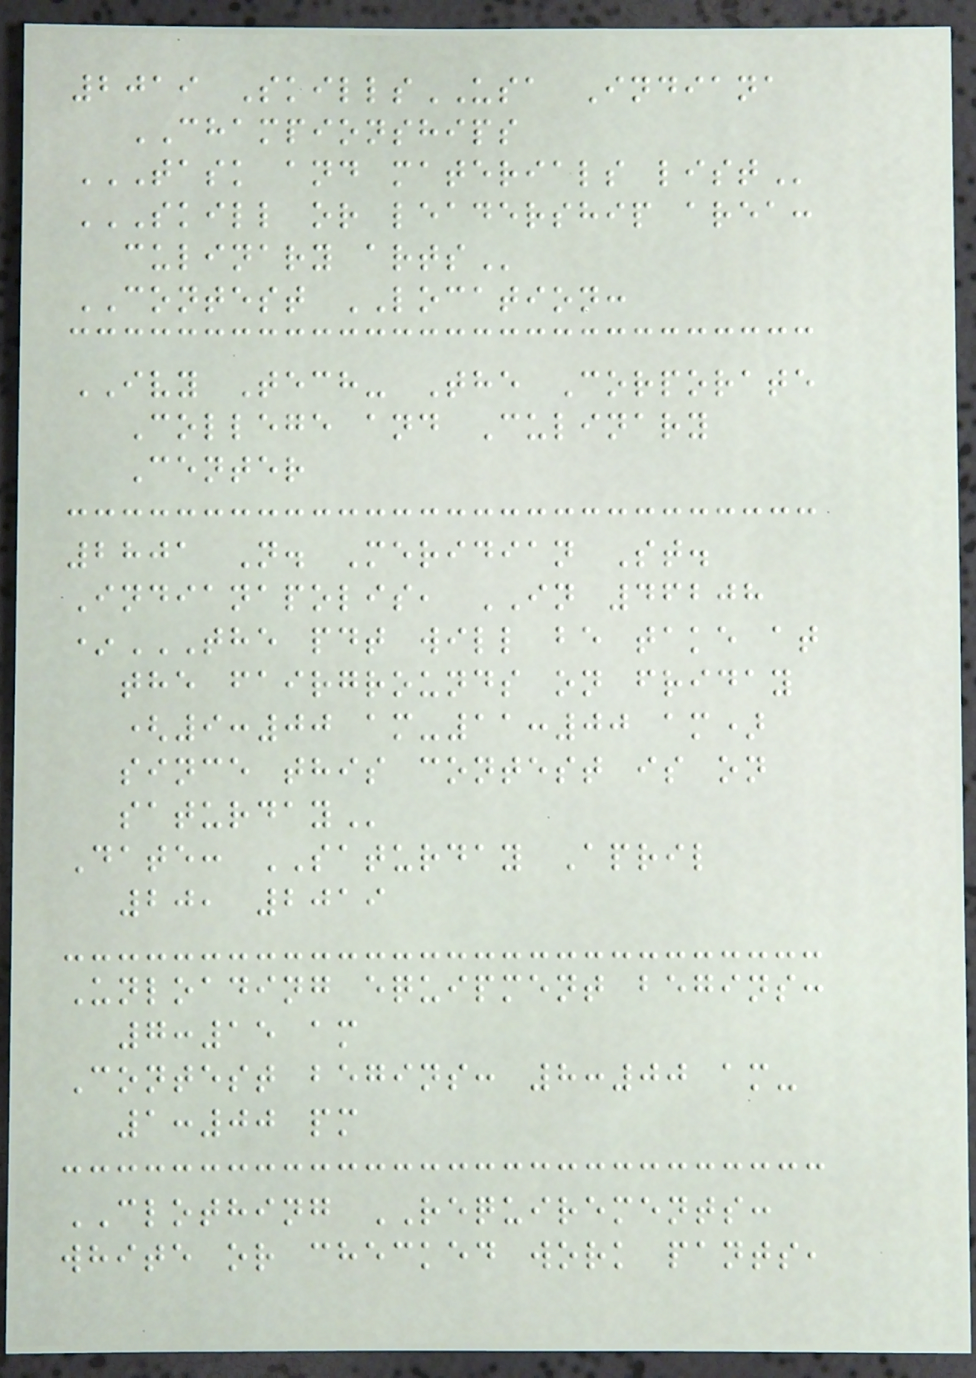2019 SkillsUSA Indiana
CHAMPIONSHIPS
TASK AND MATERIALS LIST
SKILL OR LEADERSHIP AREA:
CULINARY ARTS
CONTEST LOCATION:
IVY Tech- The Corporate
College and Culinary
Center
2801 N. Meridian St.
Indianapolis, IN 46208
*THE PDT WILL BE TAKE AT
THE FAIRGROUNDS ON FRIDAY
(9:00 AM-11:00 AM)
SINCE THIS CONTEST IS ON
SATURDAY
Date: SATURDAY April
20, 2019
Unloading equipment begins:
7:15 am
Contest begins: 8:00 am-
1:00 pm
CLOTHING REQUIREMENTS:
white or checked work pants,
